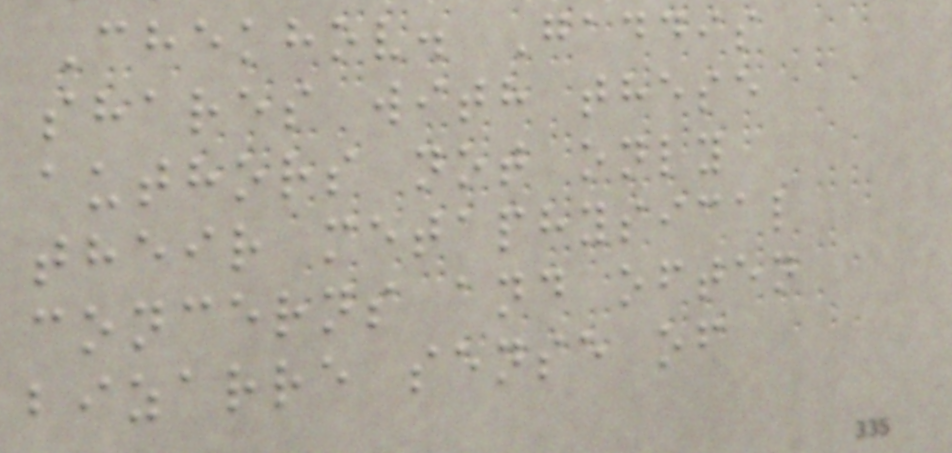Chekhov. Gaddis
shares with these
authors not only
their metaphysical
concerns and often
bizarre sense of
